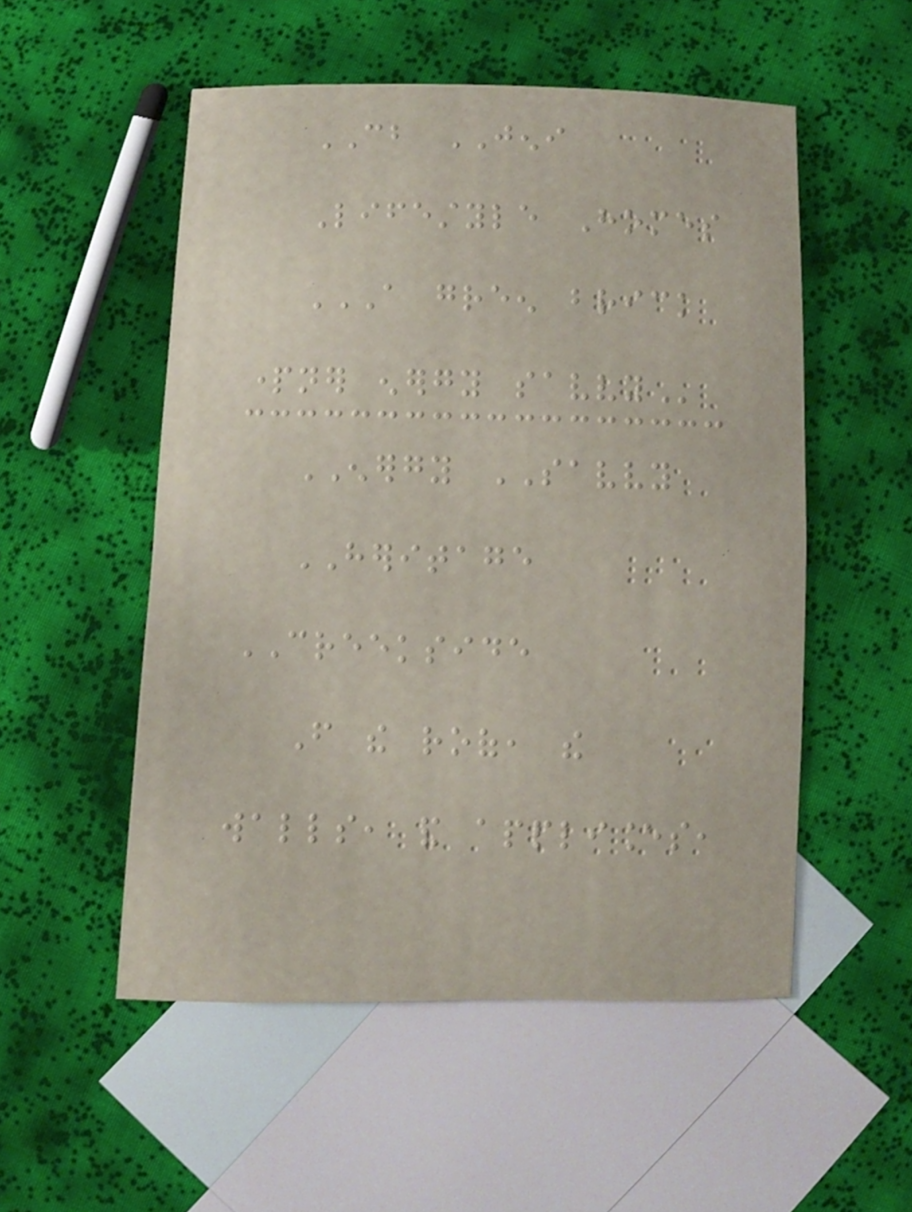CB JENI
Lifestyle Homes
A GREEN BRICK
PARTNER ENERGY SAVVY
ENERGY SAVVY
HERITAGE
CREEKSIDE
From the roof, the
walls, and appliances,
